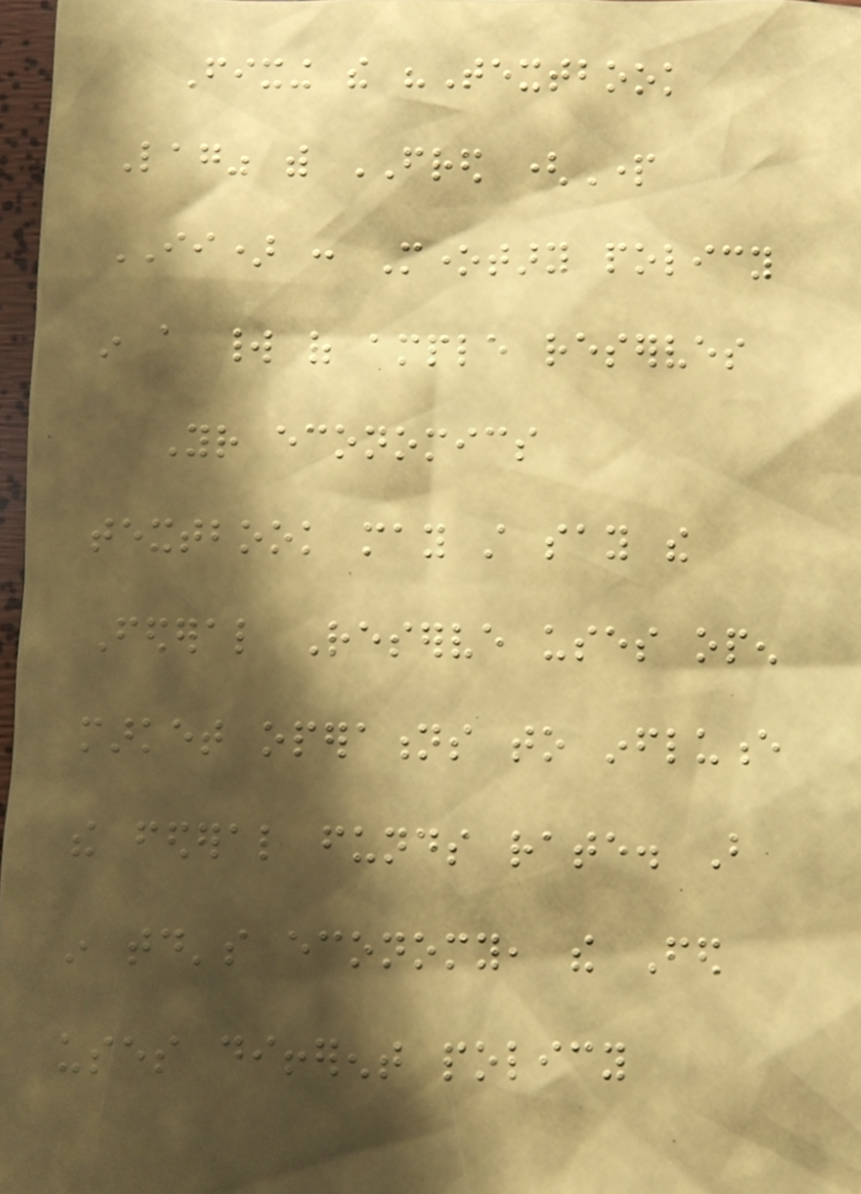Fixing the "Textbook
Lag" with FRED (Part
II) : Monetary policy
in a world of ample reserves
Your economics
textbook may still say the
Federal Reserve uses open
market operations to influence
the federal funds rate. But
in today's economy, the Fed
uses different policy
